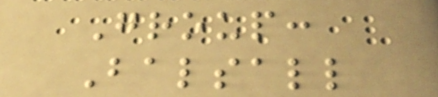Group:
Balsall
